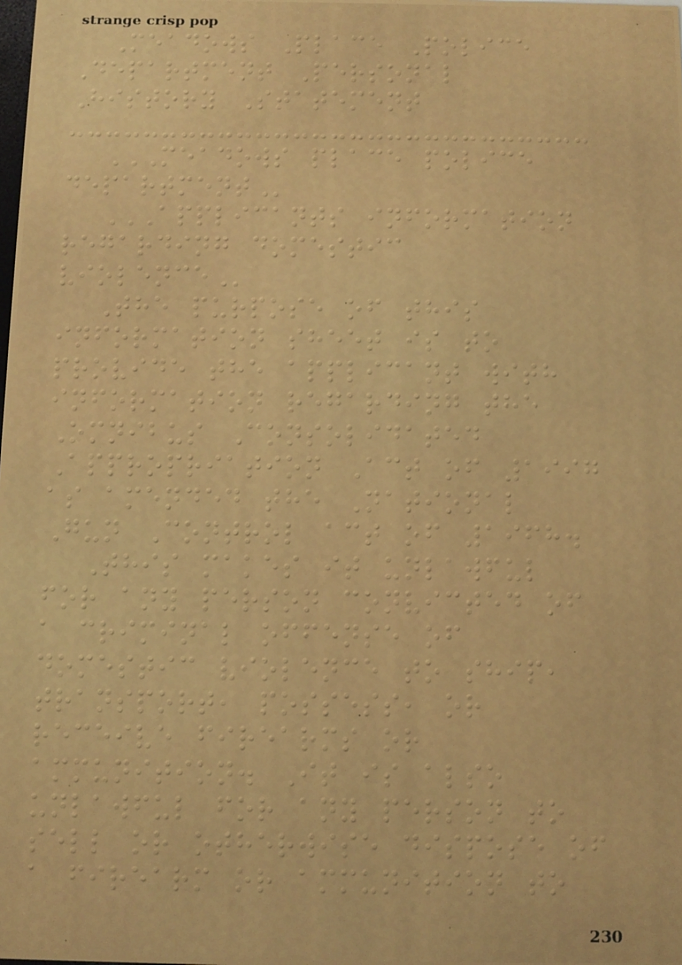Meadows Place Police
Department Personal
History Statement
MEADOWS PLACE POLICE
DEPARTMENT
APPLICANTS INFORMATION
REGARDING DOMESTIC
VIOLENCE
The purpose of this
information sheet is to
provide the applicant with
information regarding the
Omnibus Consolidated
Appropriation Act of 1997
as amended the National
Gun Control act of 1968.
This makes it unlawful
for any person convicted of
a criminal offense of
domestic violence to ship,
transport, possess, or
receive firearms or
ammunition. It is also
unlawful for any person to
sell or otherwise dispose of
a firearm or ammunition to
